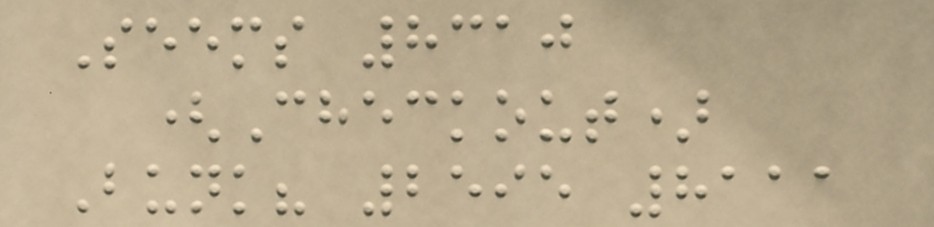Seems 8310
(Checkout)
Bunk? 2595 8111
